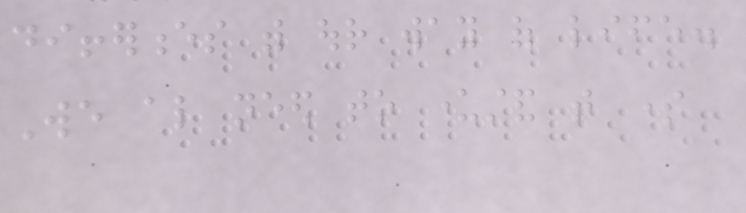differences with our way of life.
We also need to understand that some
